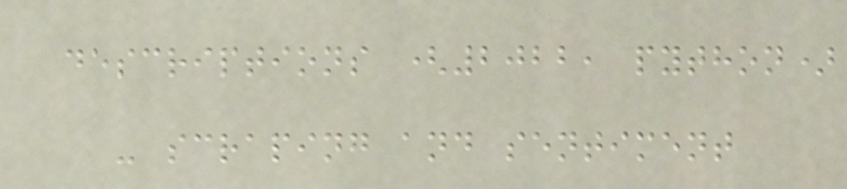descriptions (2022, python)
- scraping and sentiment
